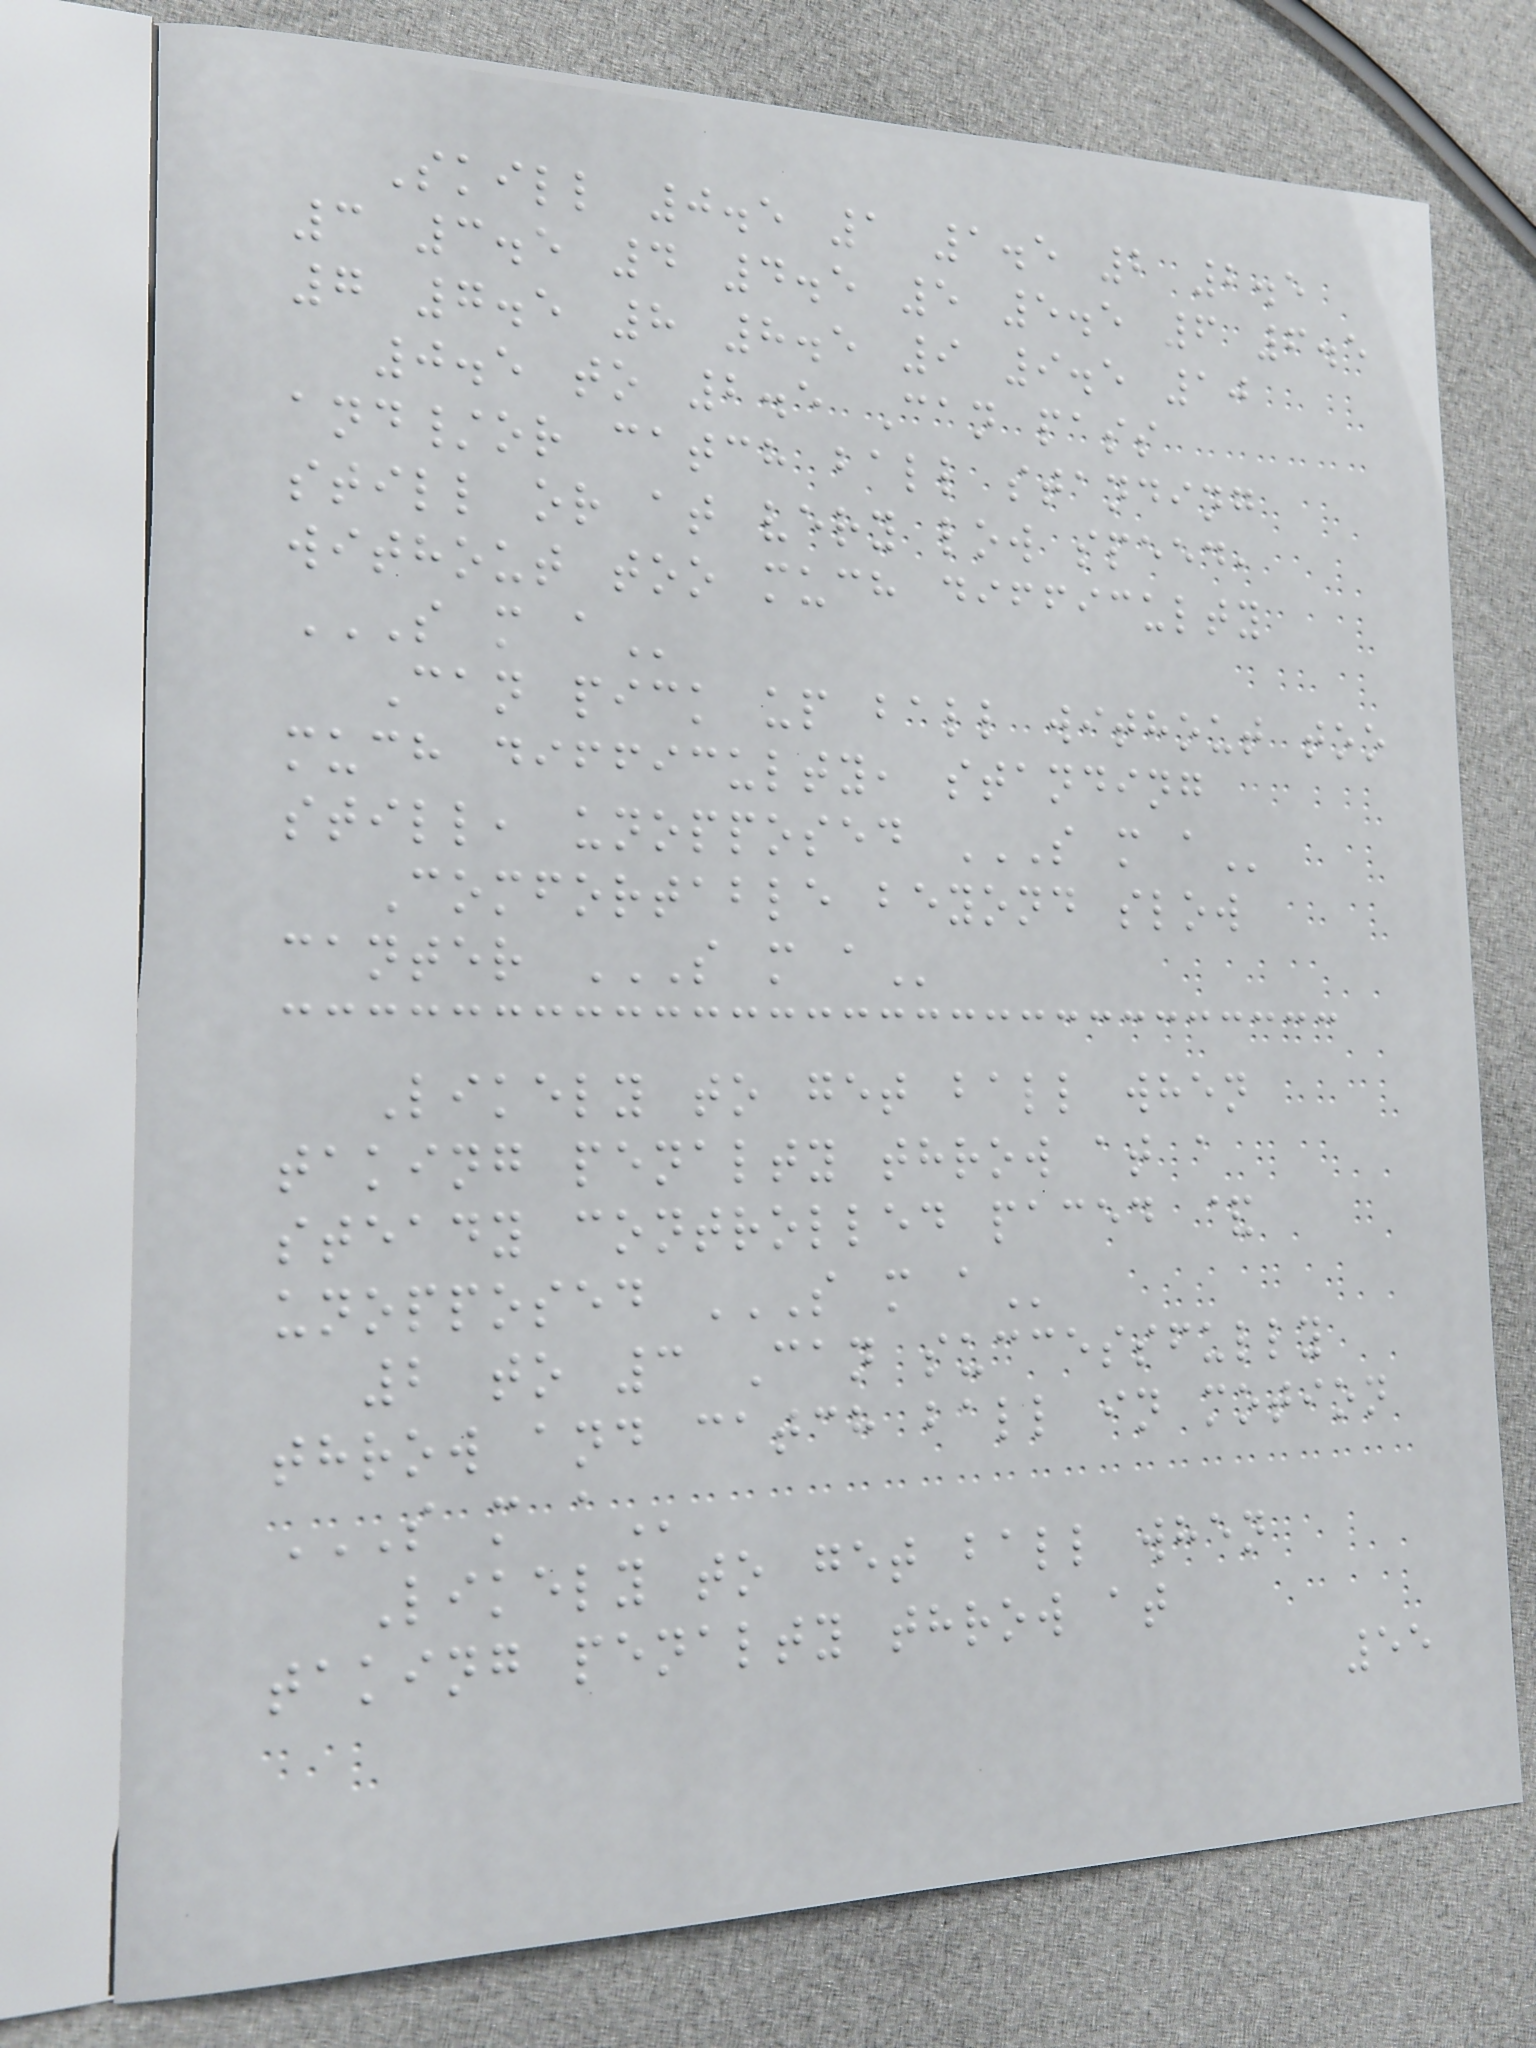Skill 0.5 1 1.5 2 2.5
3 3.5 4 4.5 5 5.5 6 6.5
7 7.5 8 8.5 9 9.5 10
0.5 to 2.5 Can pass
and/or catch ball standing
still or at very low speed,
without too much difficulty
S M A
Can pick up ball without too
much difficulty, standing
still, unopposed S M A
Comfortable beyond slow
canter S M A
Likely to get ball when
taking penalty throw at a
steady controlled paced &
unopposed S M A
2 to 3 Can successfully
throw and catch ball in motion
S M A
Likely to get ball when
taking penalty throw at
55
